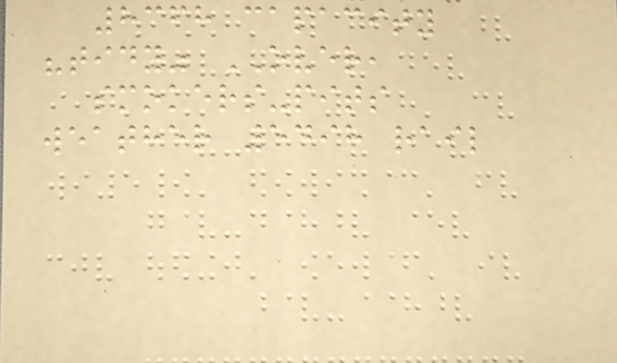8368 capacity
"tidy" OVER,
smokers-pits
weather 5498 rail
